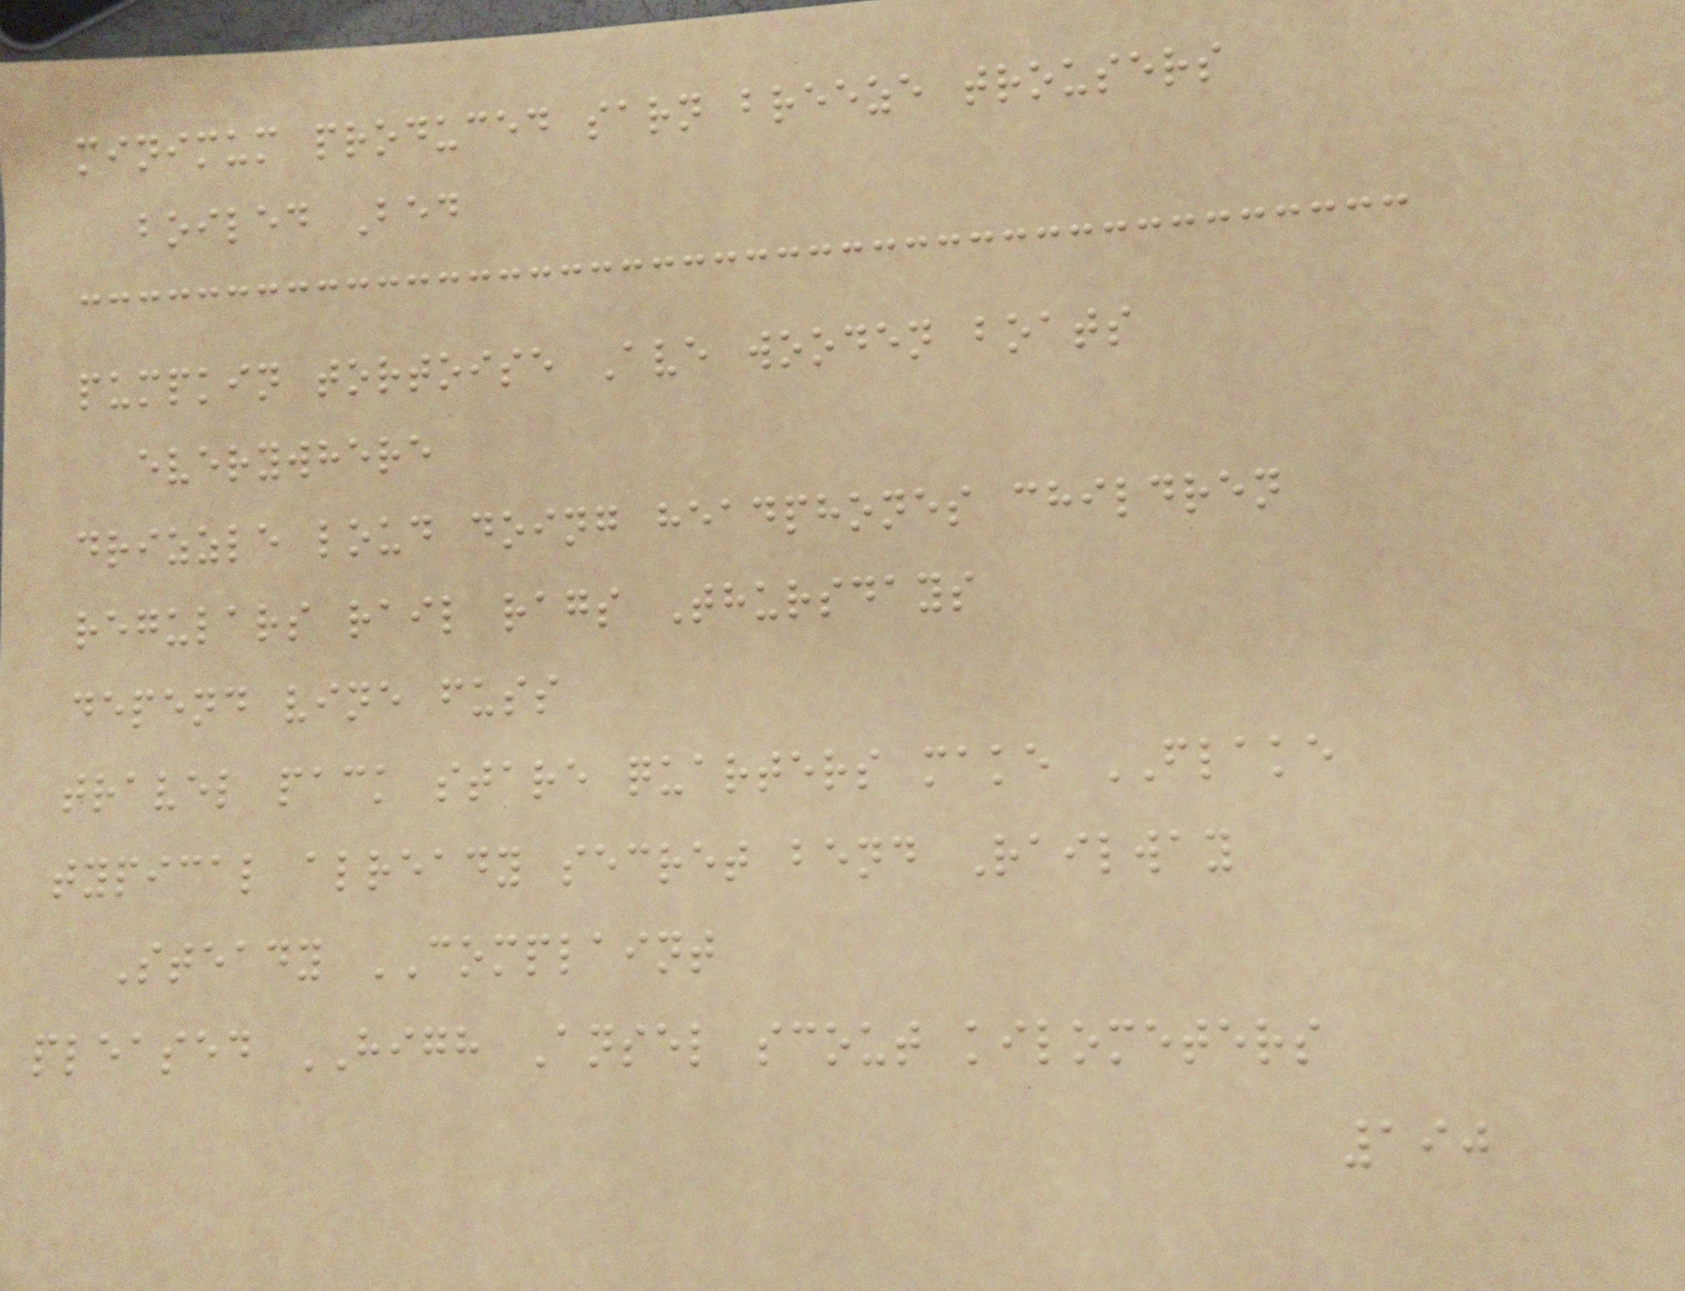minimum produced sarn breeze trousers
boiled Bed
pumpkin tortoise Ave wooden boats
everywhere
drizzle loud doing headphones children
regulars rail rags Thursdays
depend vine fuss
travel pack stare quarters make FLAKE
typical already secret bend Railway
Steady COMPLAINT
pleased HIGH Ansel scout kilometers
190
